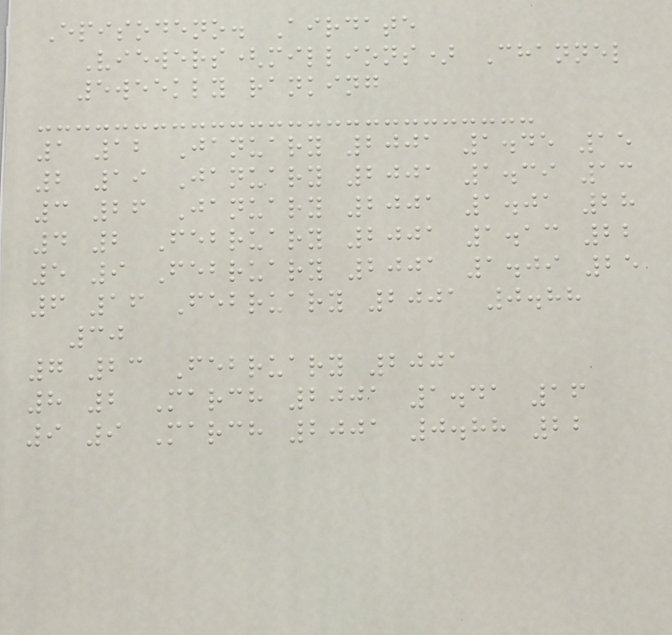Episodeno. Airdate
Viewers(millions) Channel
5weekly ranking
1 12 January 2001 1.45 15
2 19 January 2001 1.39 13
3 26 January 2001 1.01 28
4 2 February 2001 1.13 22
5 9 February 2001 1.09 25
6 16 February 2001 0.88
30
7 23 February 2001
8 2 March 2001 1.41 16
9 9 March 2001 0.88 22
